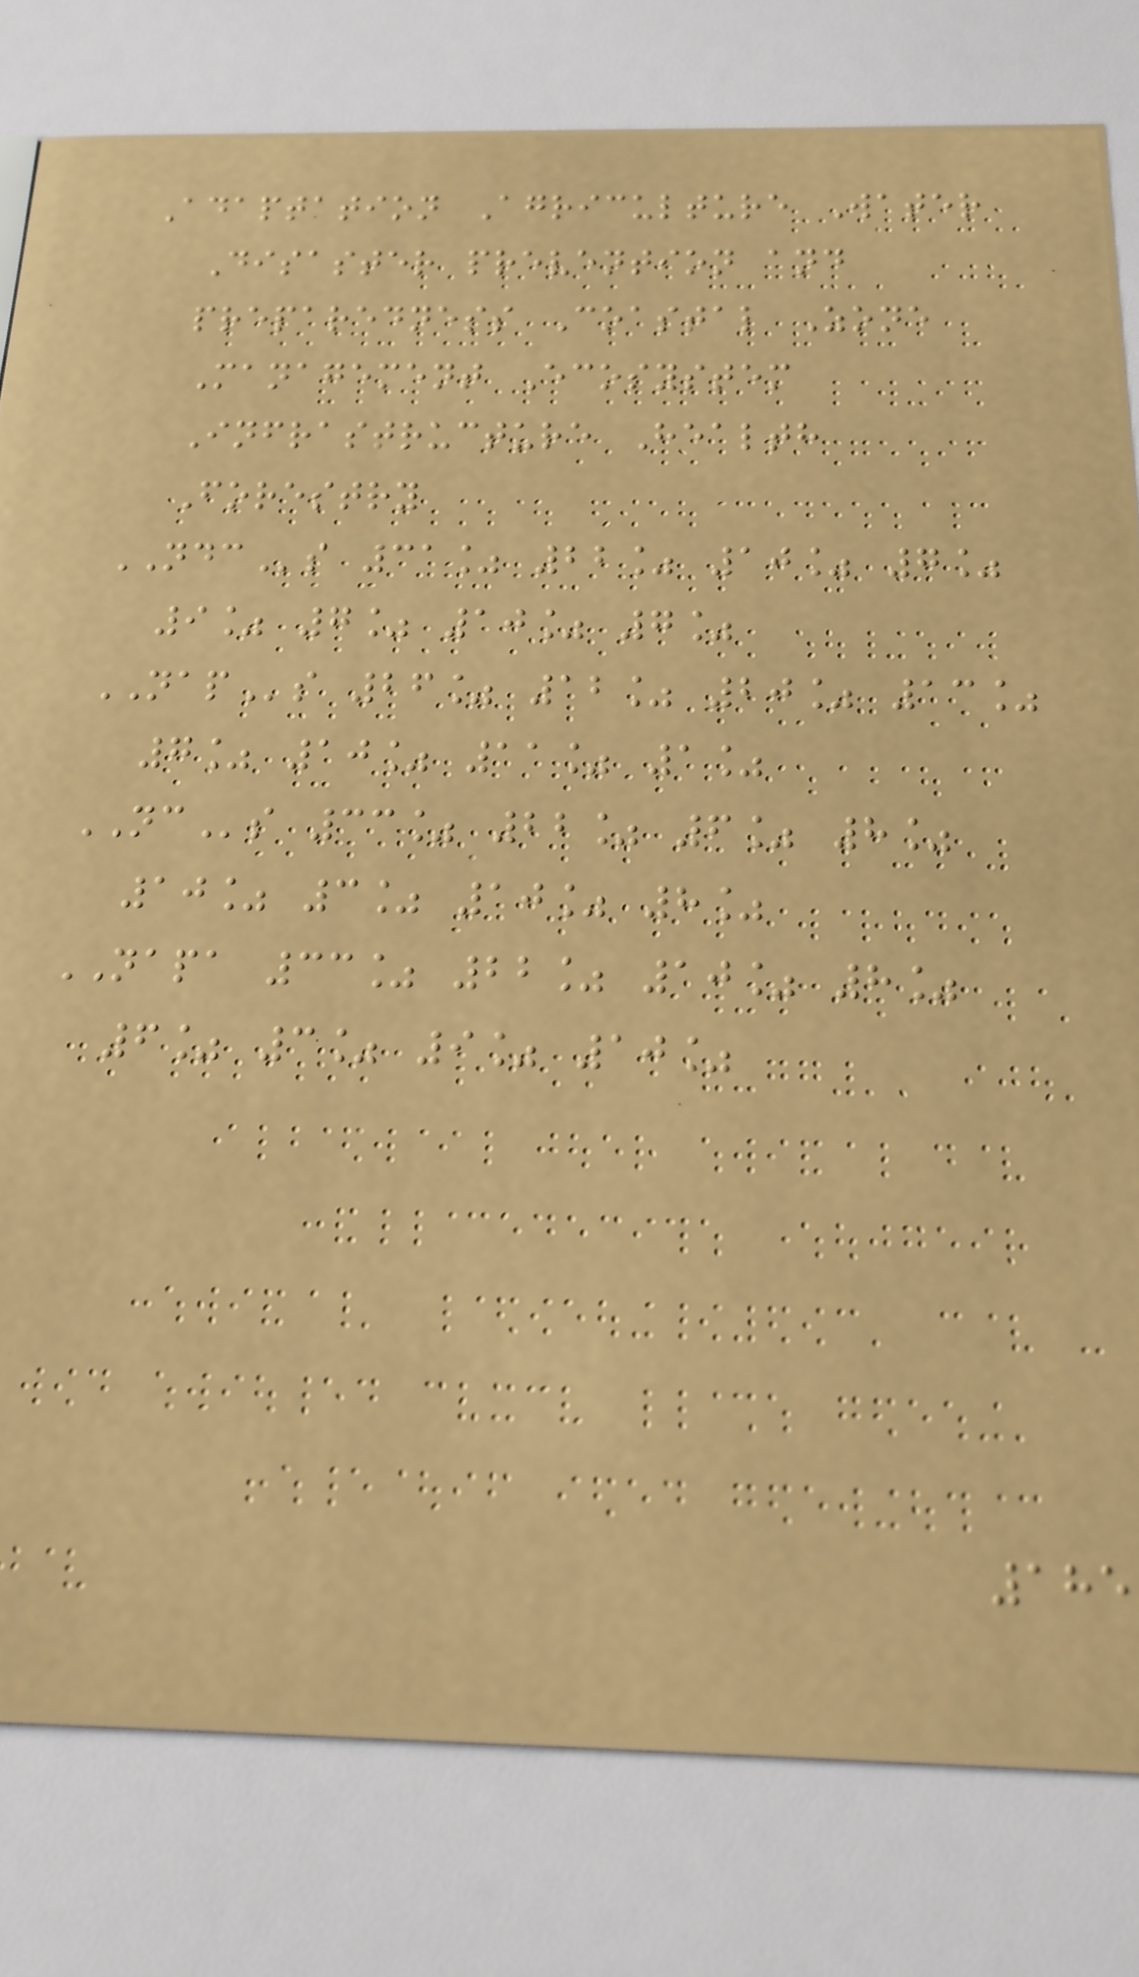Adaptation Agriculture Water
Disaster prevention and
preparedness Coastal Zone
Management Ecosystem
Infrastructure Health
Forestry
NDCs 31% 22% 10% 7%
9% 7% 10% 7%
NAPs 26% 12% 20% 13%
7% 10% 11% 1%
NCs 33% 22% 6% 8%
10% 3% 10% 8%
NAPA 33% 22% 10% 8%
6% 3% 9% 10%
185
